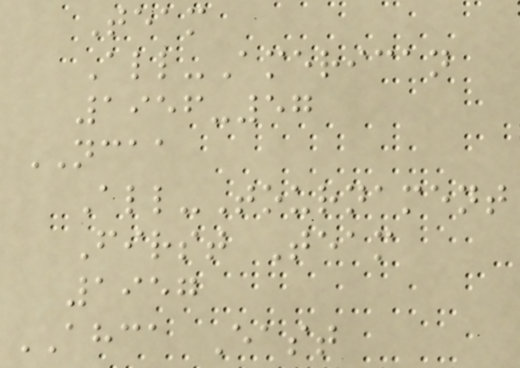Team
All-American
1956-57
NCAA
All-Tournament
First Team
1957
AHCA East
